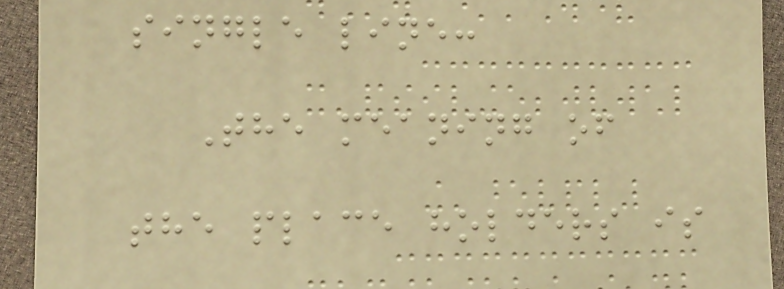single line:
The meaning of
the place holders is
